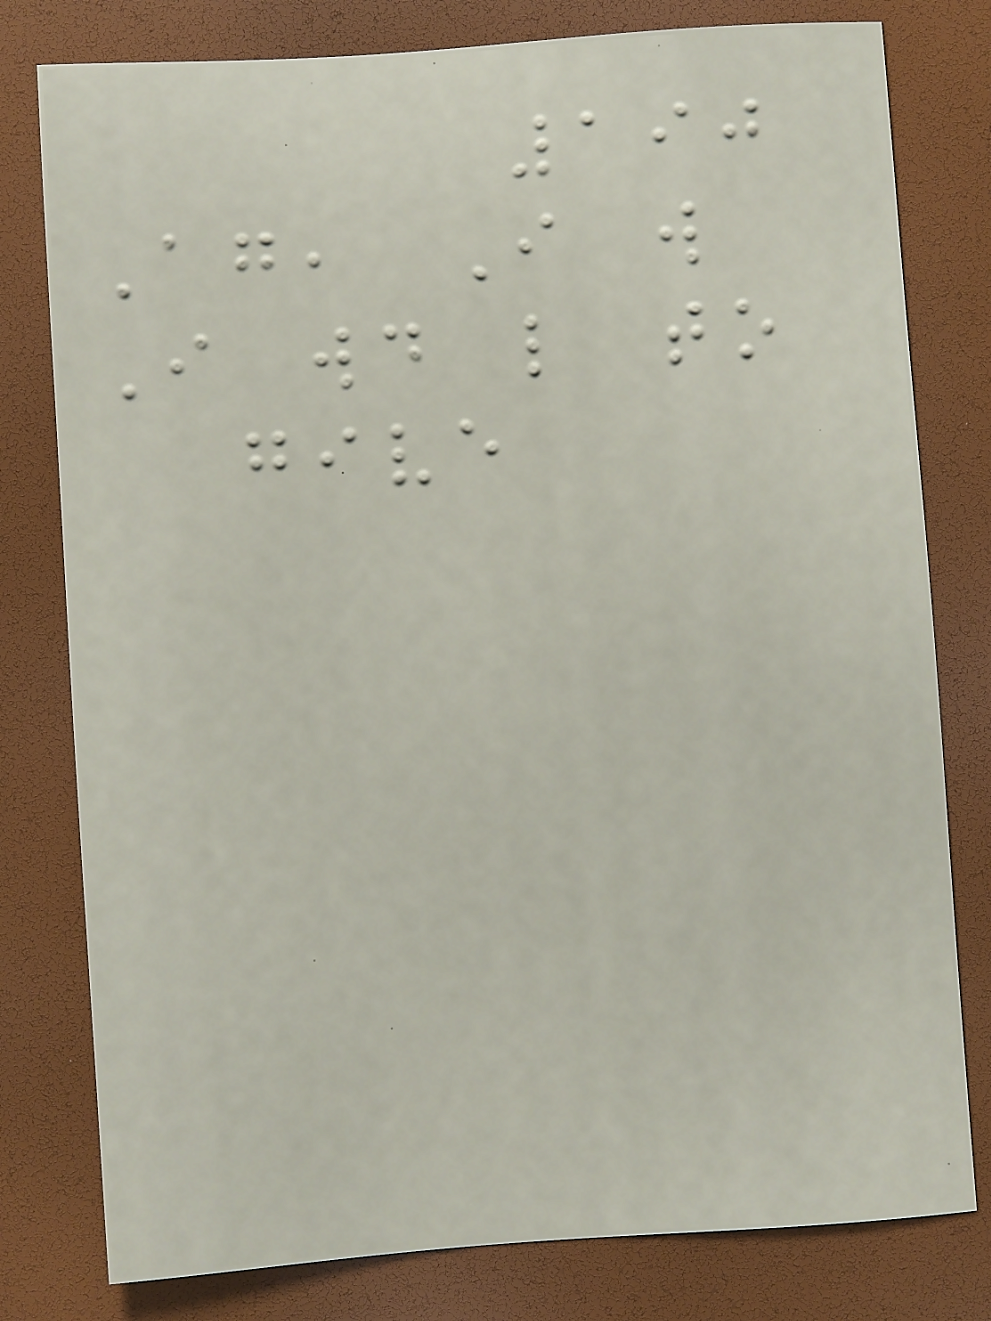190
Again, I will
I would like to
give
